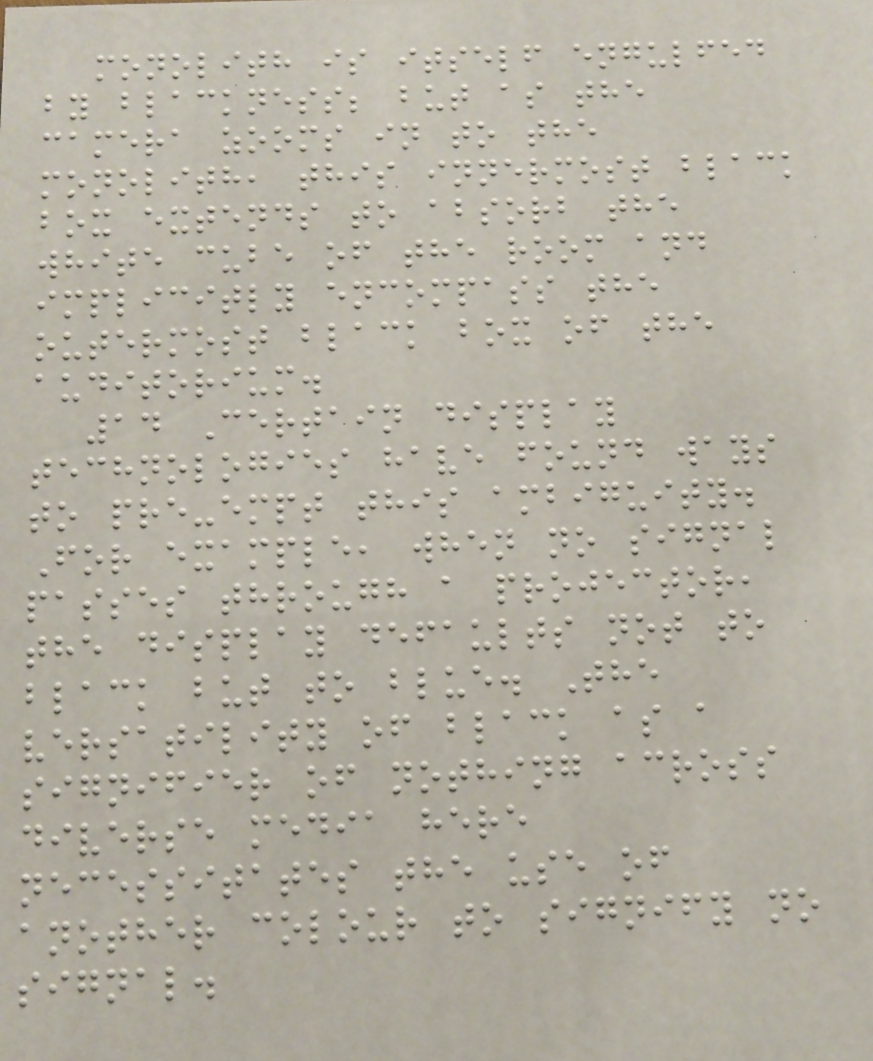monolith is itself engulfed
by blackness; but as the
camera zooms in to the
monolith, this innermost black
box extends to absorb the
white cube of the room and
implicitly encompass the
outermost black box of the
auditorium.
14 Certain display
technologies have found ways
to pre-empt this ambiguity.
For example, when no signal
passes through a projector,
the display defaults not to
black but to blue. The
versatility of black as a
signifier of nothing across
diverse media here
necessitates the use of
another colour to signify no
signal.
